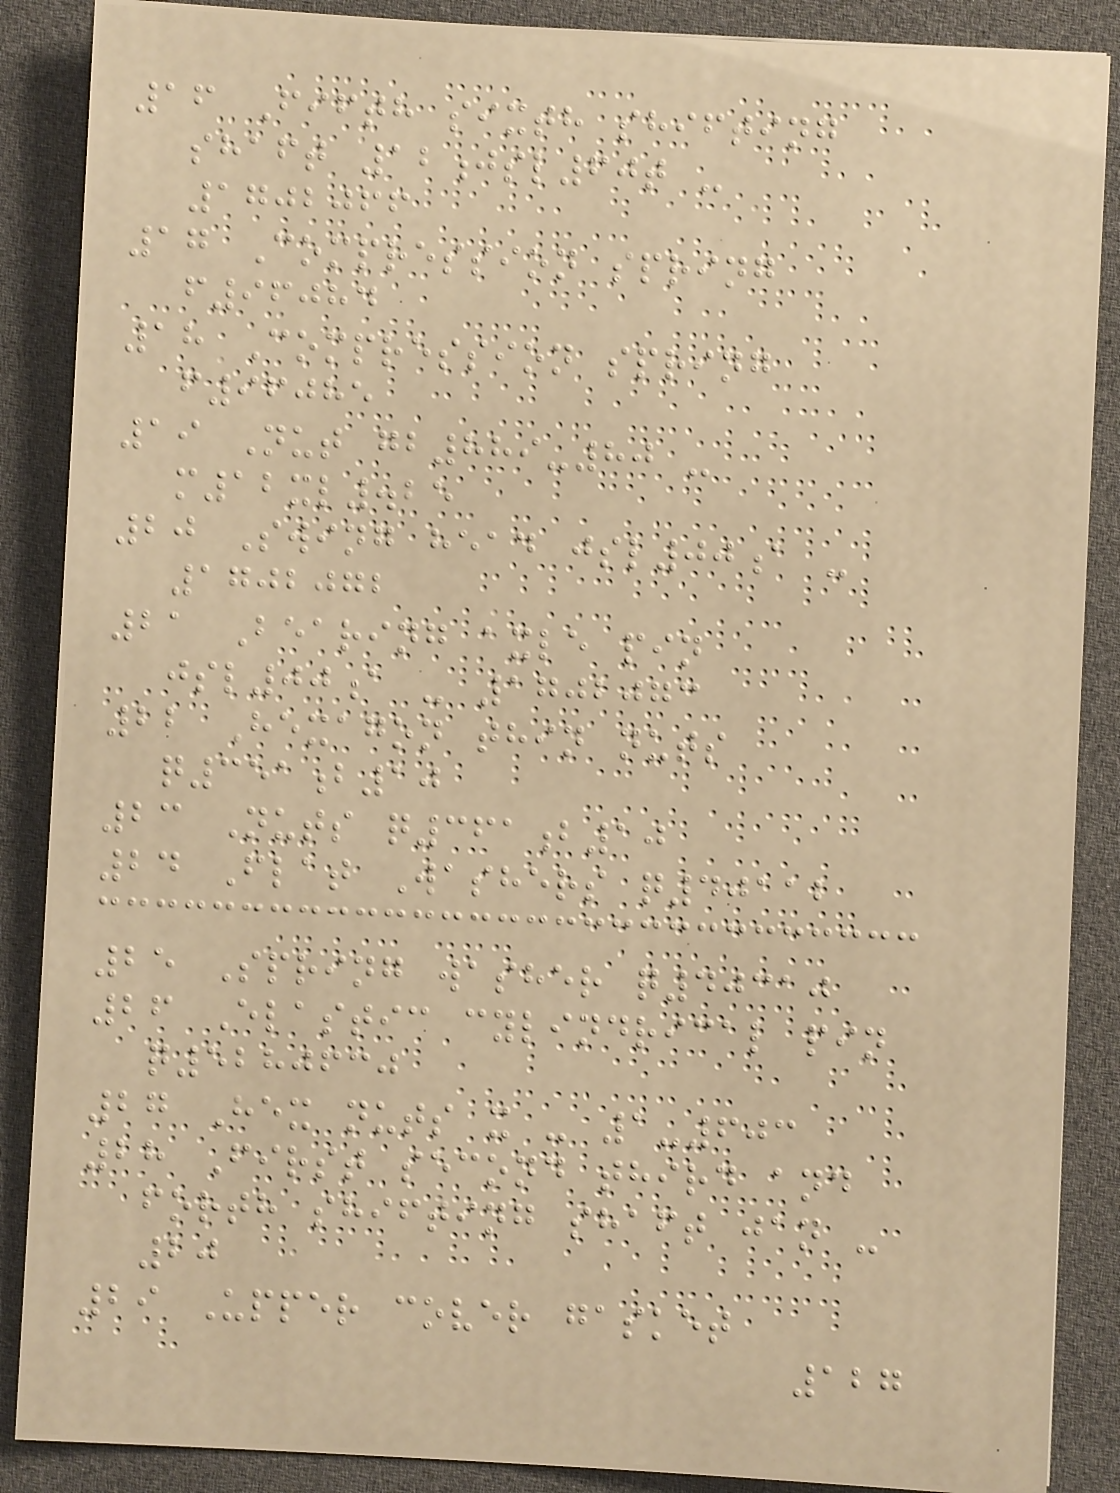16 Fifth sixth shifting
shaft 12jsl60t -
1702066
17 Compression spring
f96084
18 Compression spring
f96085
19 Nut gb889-80 -
m12xl.25
20 Swing head jsl00a -
1702072
21 Bearing axle pin
jsl00a - 1702073
22 Hexagon thin nuts
q351b10
23 Nuts q361b10
24 Flat Washers q40112
25 Spring washer q40310
26 Elastic cylindrical pin
q5280630
27 Hex nuts x - 1-603
28 First second third and
forth shifting shaft jan -
20
29 Upper cover gasket
127
